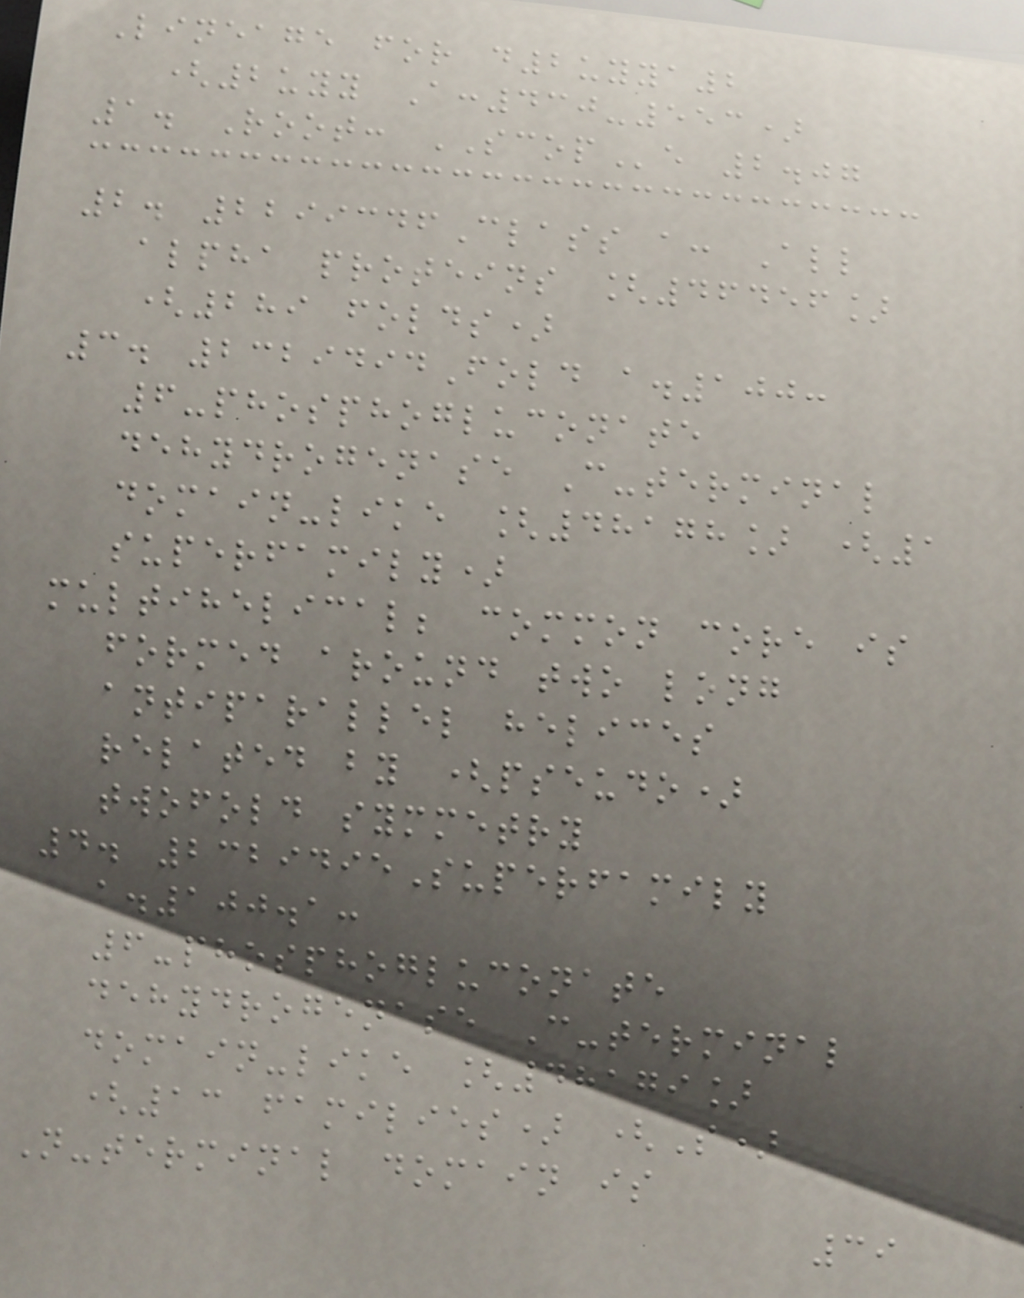Lineage for d2uyya2
(2uyy A:430-553)
1. Root: SCOPe 2.07
2. 2299346Class a: All
alpha proteins [46456]
(289 folds)
3. 2329494Fold a.100:
6-phosphogluconate
dehydrogenase C-terminal
domain-like [48178] (1
superfamily)
multihelical; common core is
formed around two long
antiparallel helices
related by (pseudo)
twofold symmetry
4. 2329495Superfamily
a.100.1:
6-phosphogluconate
dehydrogenase C-terminal
domain-like [48179]
(13 families) (S)
N-terminal domain is
39
